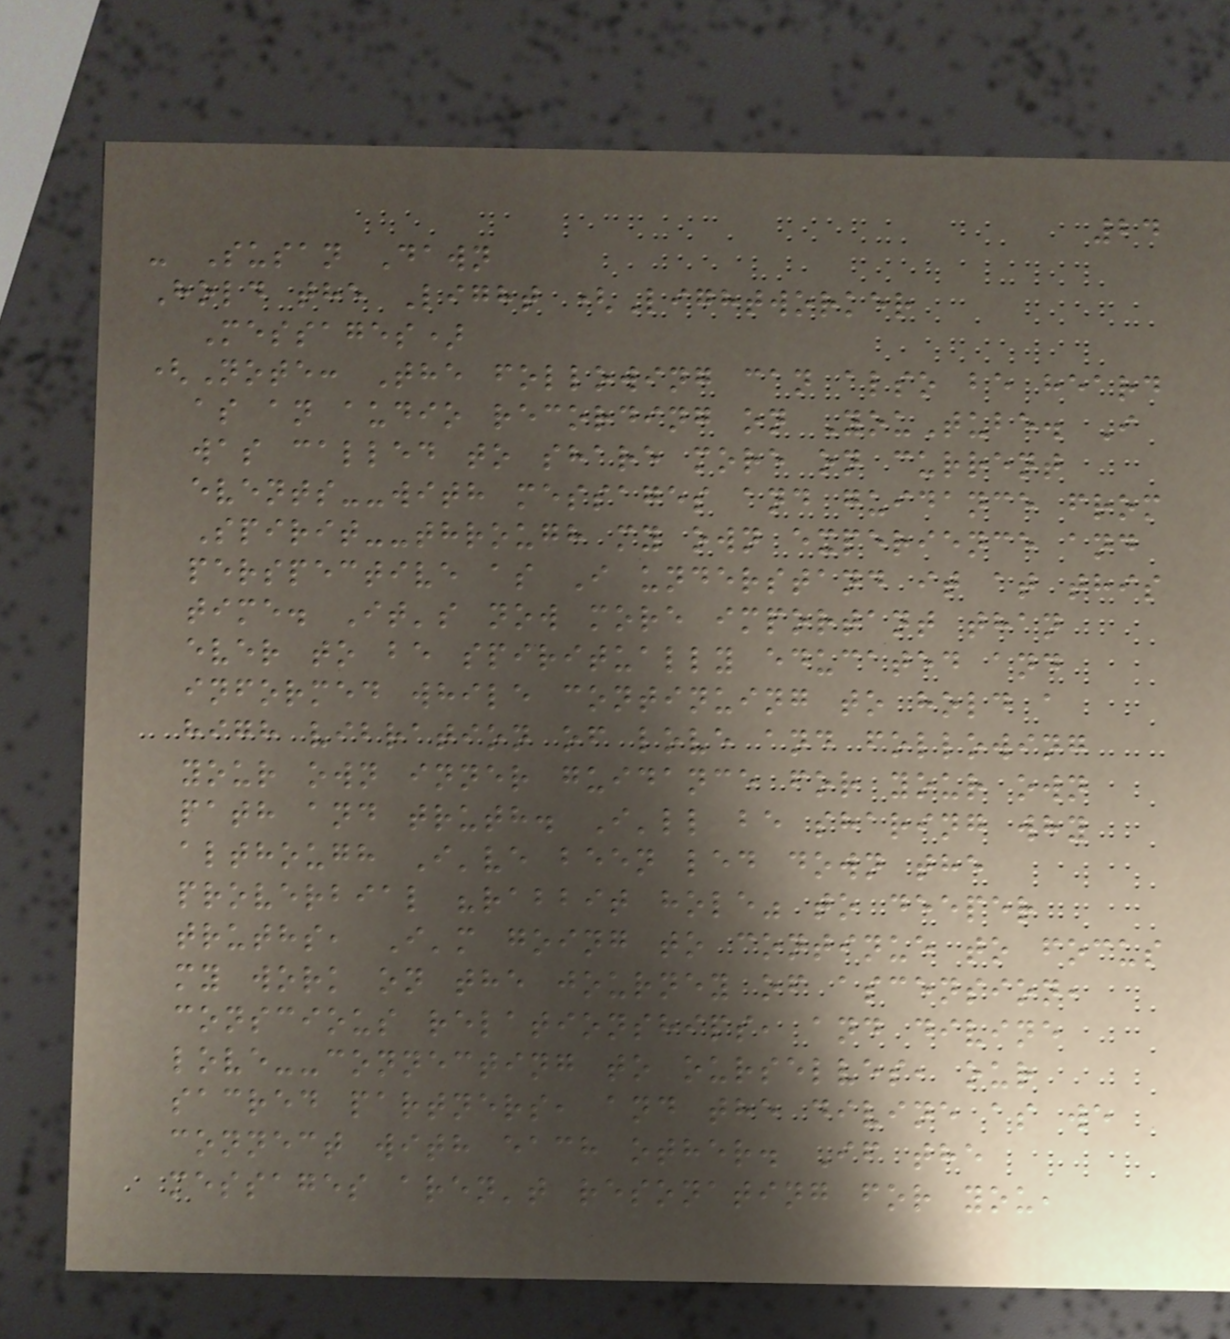24
- Susan Dawn
Hold the Light (Lightworker
Messages)
(Note: The following can also be heard
as an audio recording on YouTube. I
was called to share more on current
events--with messages and guidance from
Spirit--through my own experience and
perspective as I understand it at this
time. It's now more important than
ever to be spiritually educated and
informed while continuing to hold a
high vibration of love and following
your own inner guidance for your own
path and truth. I'll be sharing why
although I've been led down the
proverbial "rabbit hole" to deeper
truths, I'm going to continue to focus
my work on the journey of ascension,
conscious relationships, and divine
love--connecting to ourselves, our
sacred partners, and the divine as we
connect with each other. If the
messages aren't resonating for you,
